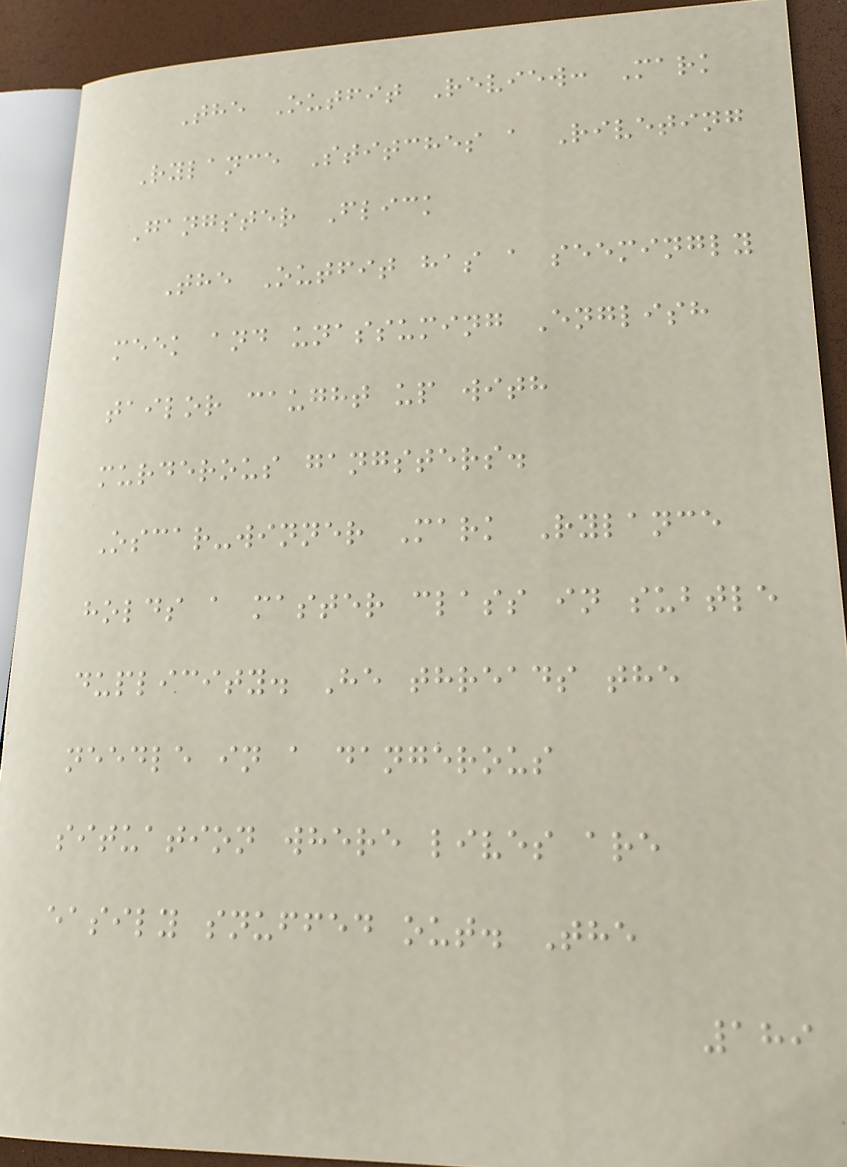The Outfit Review: Mark
Rylance Stitches a Riveting
Gangster Flick
The Outfit has a seemingly
meek and unassuming English
tailor caught up with
murderous gangsters.
Oscar-winner Mark Rylance
holds a master class in subtle
duplicity. He threads the
needle in a dangerous
situation where lives are
easily snuffed out. The
189
